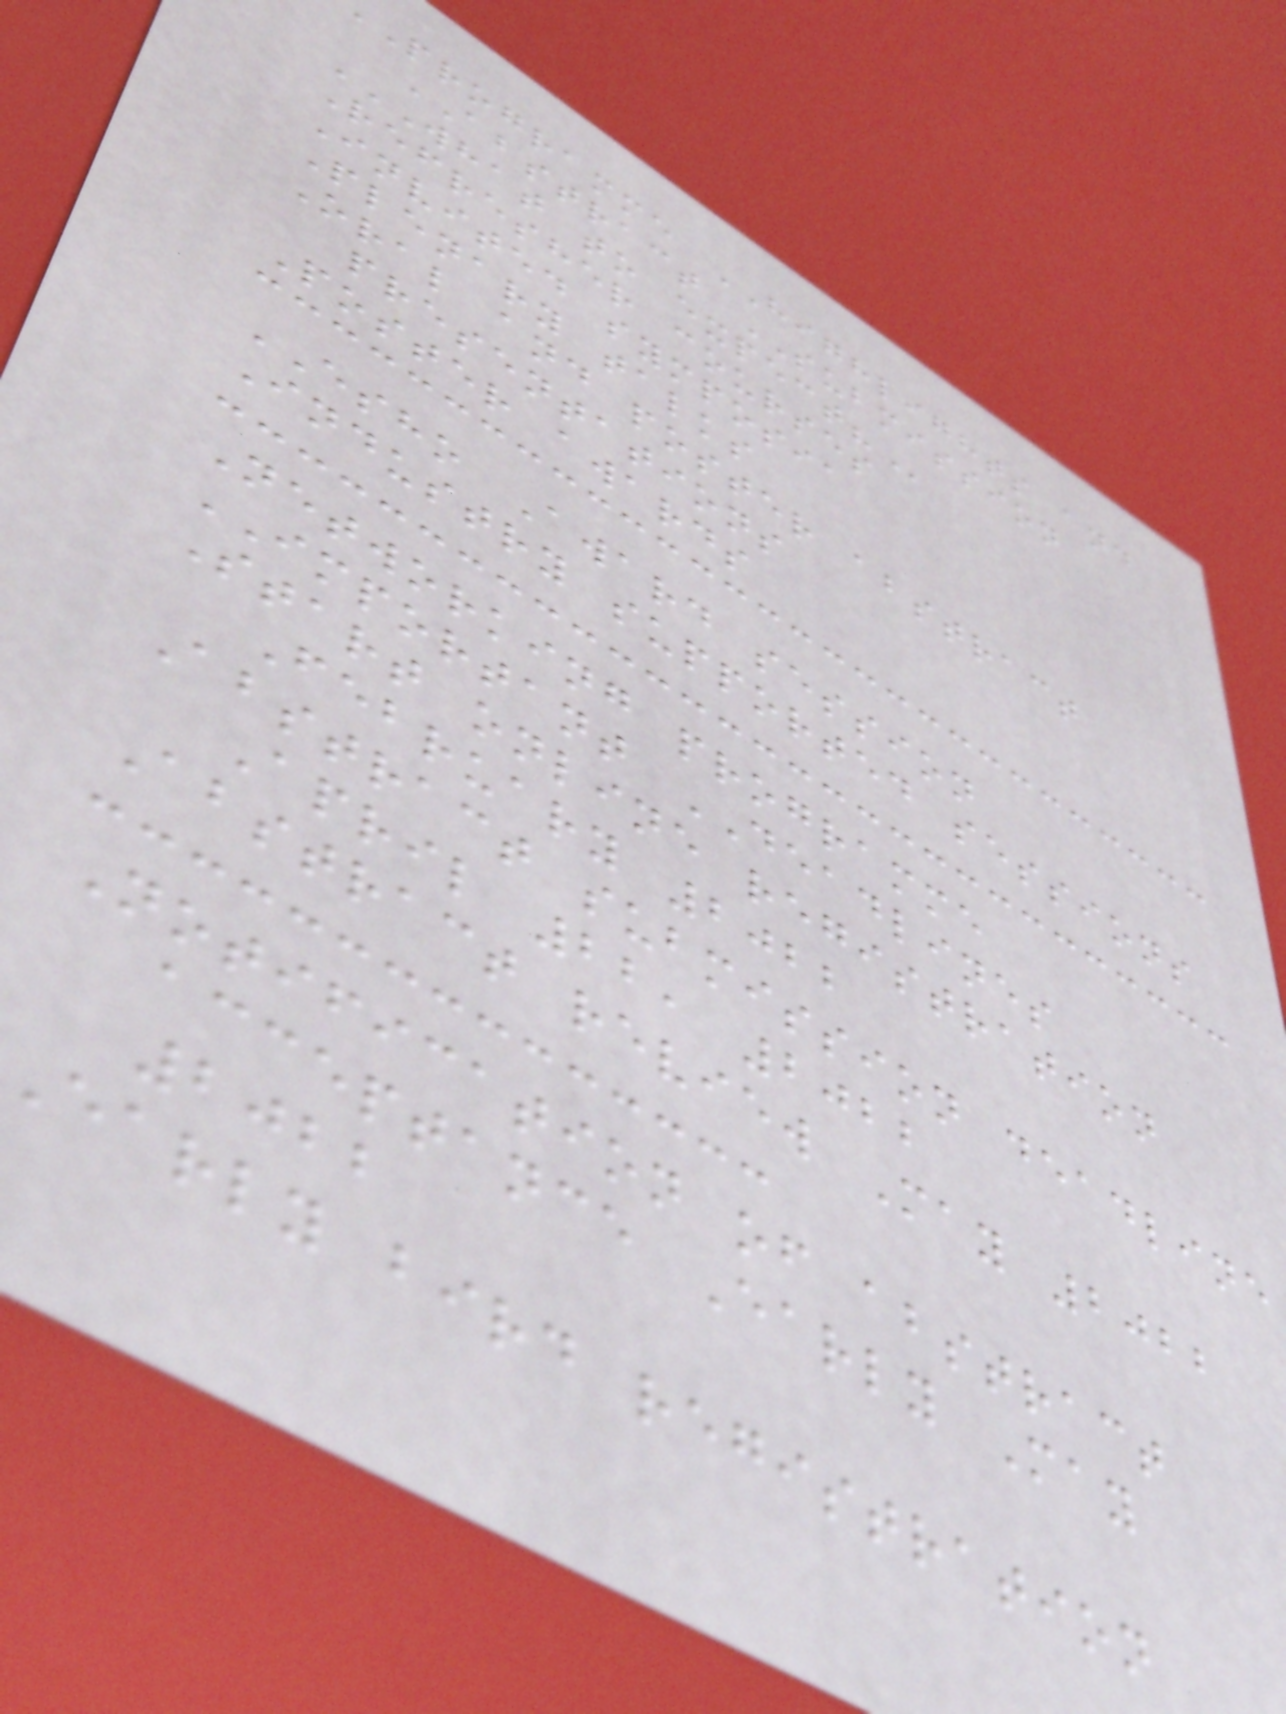programme HIGHLIGHTS and
ABSTRACT SUBMISSION
WHAT TO EXPECT?
Refresher courses
Invited symposia
Plenary talks
Oral and poster abstract
presentations
Poster awards
ESHO Award session
Industry supported sessions
Networking programme
IMPORTANT DEADLINES
Start online registration
February 2022
Abstract submission deadline
April 22, 2022
Abstract review May 2022
Notification of abstract
acceptance Early May
2022
early bird registration
